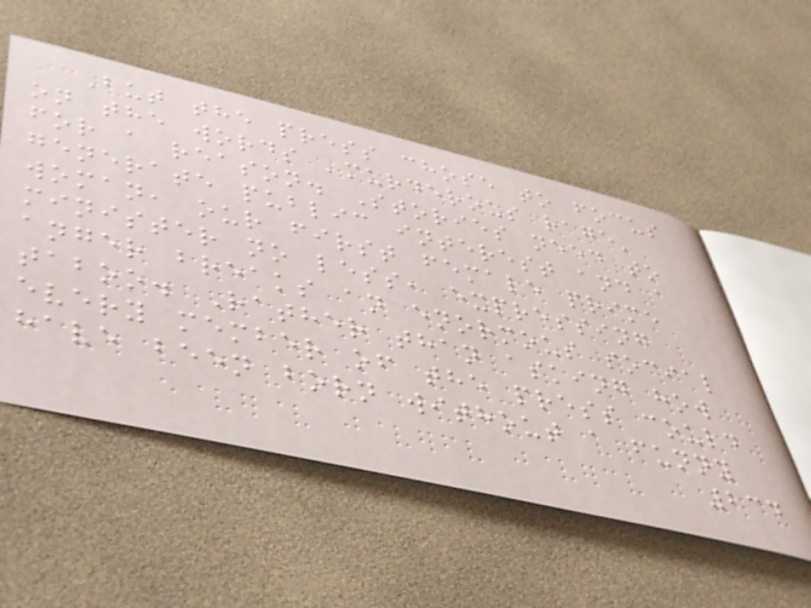But the press chose to focus
on the words 'murderous rage'
for a reason. Stories need to
generate public interest and a
woman, our first female prime
minister no less, expressing
anger breaks an enormous social
taboo. Rather than asking how
every member of the press could
have been born without a funny
234
